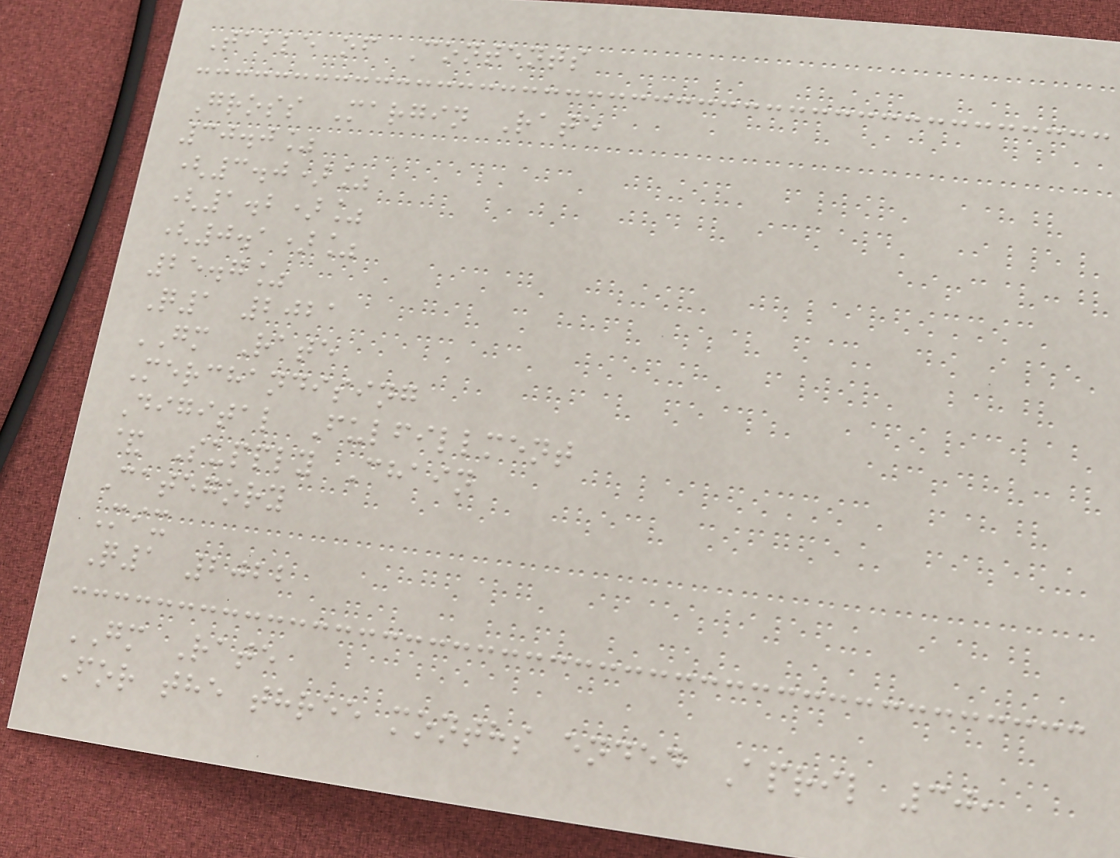Table of Contents
Gross Margin Rate
30.0%
(3.0)%
(1.2)%
(0.1)%
25.7%
Q1 2021
GM Rate
Merchandising
Digital Fulfillment
& Supply Chain
Category
Mix
Q1 2022
GM Rate
For the three months ended April 30,
